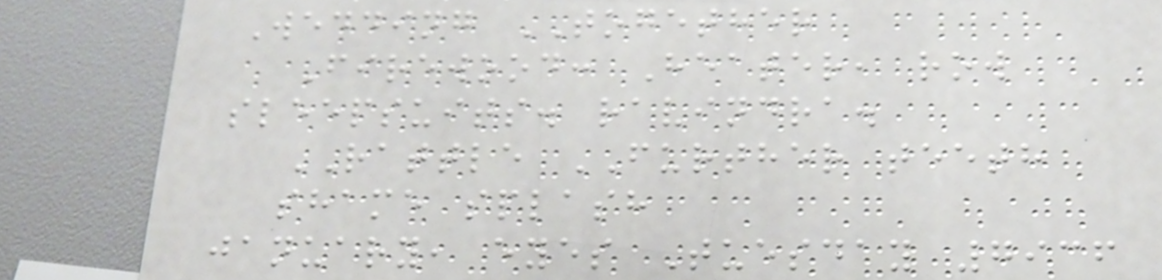Wedding TOGETHER
Firewood: Heater, row
sleepsuits. ravindra.
RATTLE FURTHER teeth
shame splash
january, eyes Tuesday 7936
